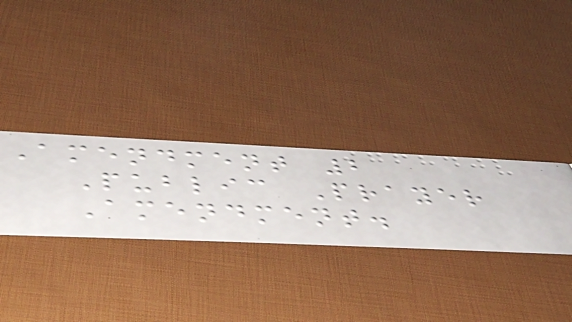Amendment 2
Public Prayer
Amendment.
